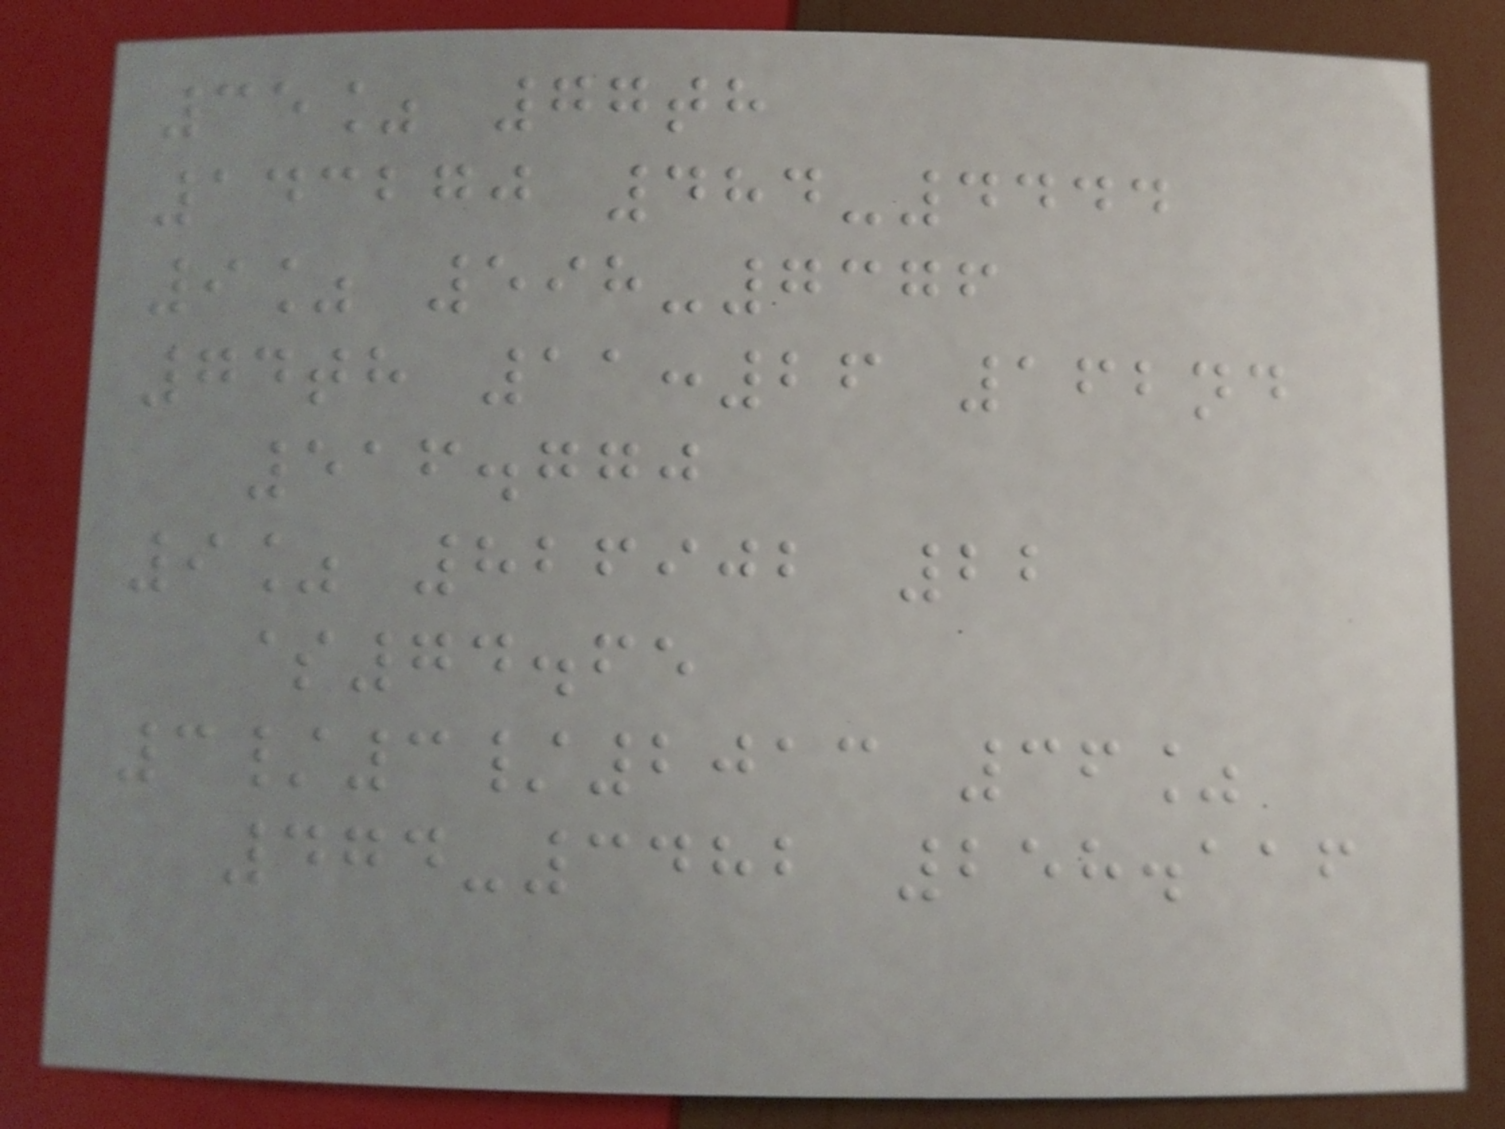35% 77th
143270 484-4444
9% 598-7376
74th 11:26 162nd
516.770
9% 826902 22
$74.65
3/3/2013 36%
474-3482 258.116
